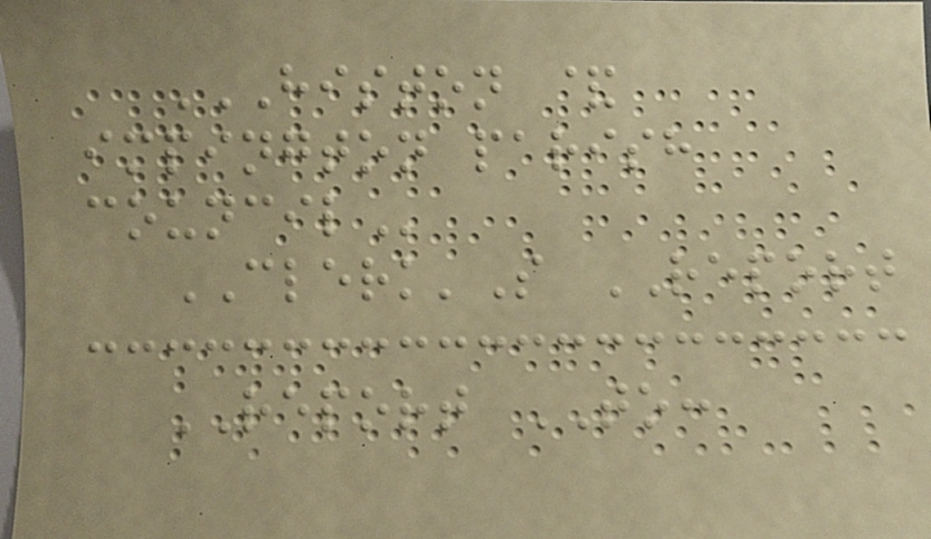HISTON &
IMPINGTON PARISH
COUNCIL
CLERK'S REPORT
REPORT TO:
